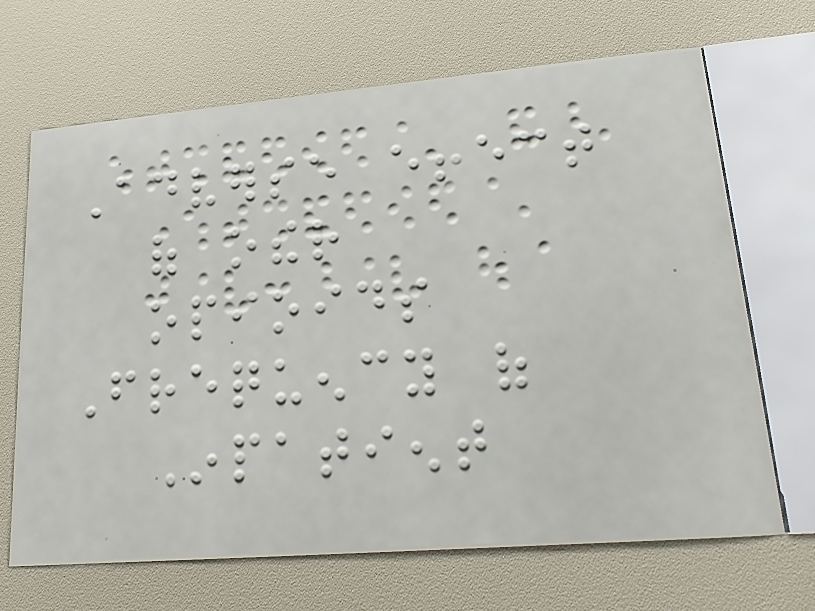Adverse effect
of other
opioids
Frequency of
Inpatient
